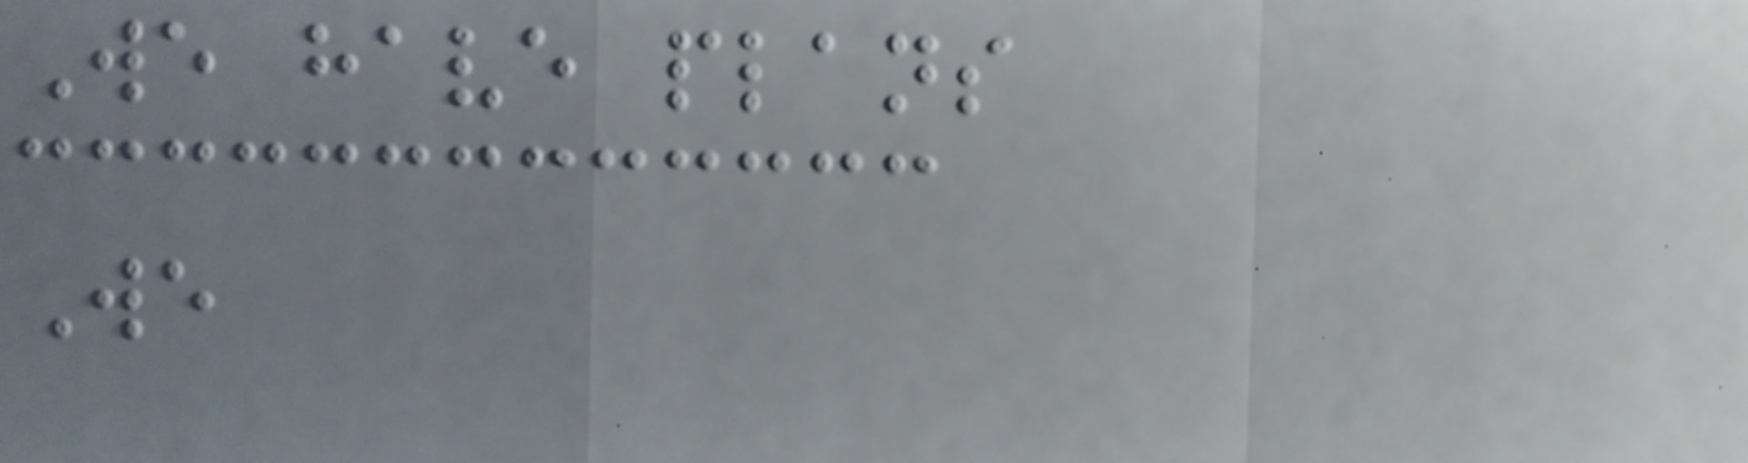We have plans
We
